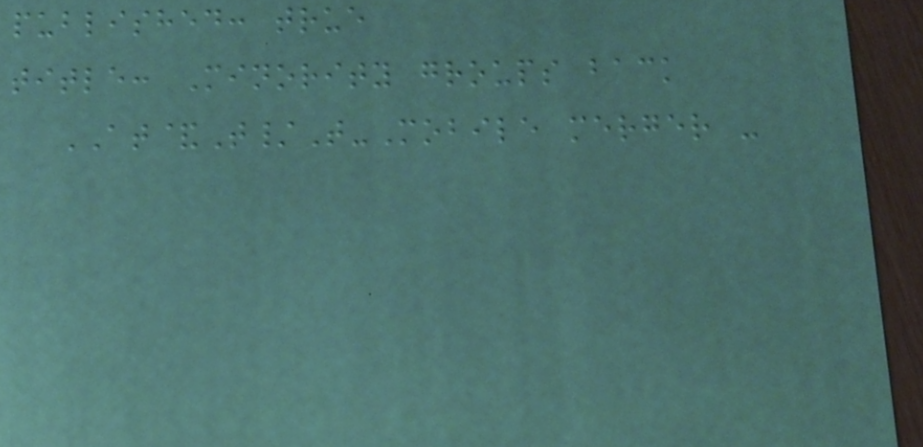published: true
title: Minority groups back
AT&T/T-Mobile merger -
